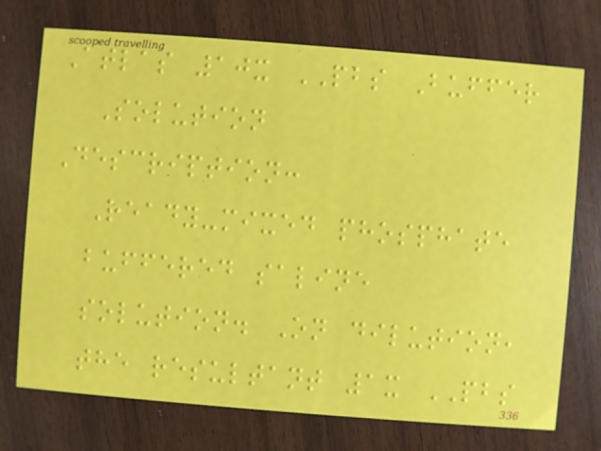Atlas 10x PBS Buffer
Solution
Description:
Ready-mixed phosphate
buffered saline
solution. On dilution,
the resultant 1x PBS
